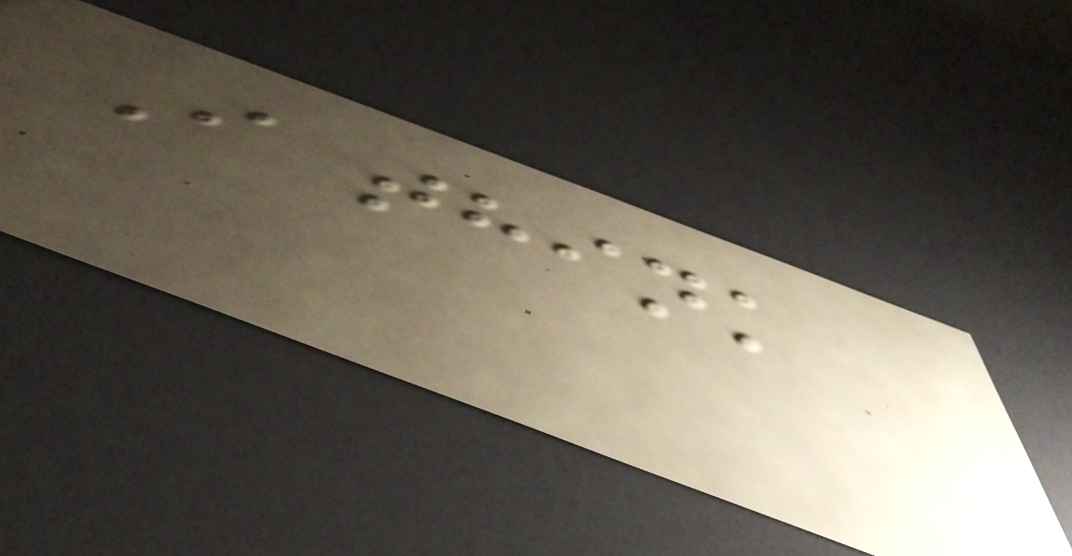I think
